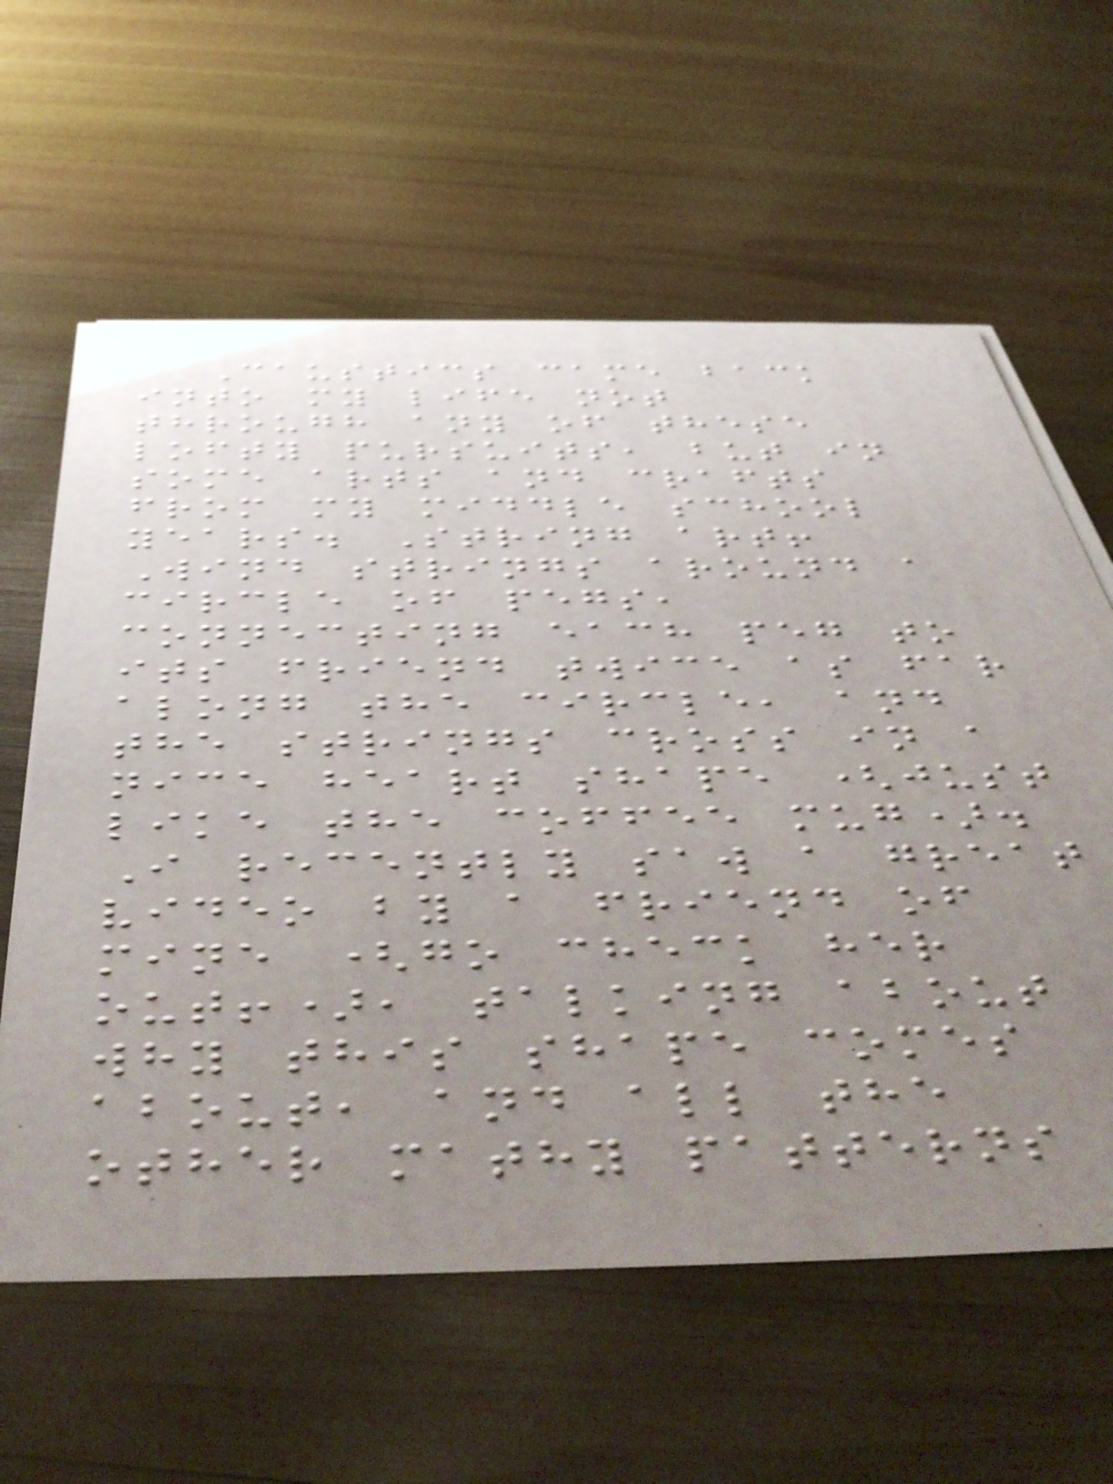Caustics came back
into my life not
through any of these
lofty pursuits, but in
some arts and crafts
from my middle school
years. String art!
Wind strings around a
circle of pegs,
connecting each peg to
its friend twice as far
along the circle, and
the strings cross in a
nice heart shape (just
like the coffee mug).
I recently saw a great
video by a friend of
mine (go check her
out!), talking about
why this shape comes
about, and all the
other mathy patterns
